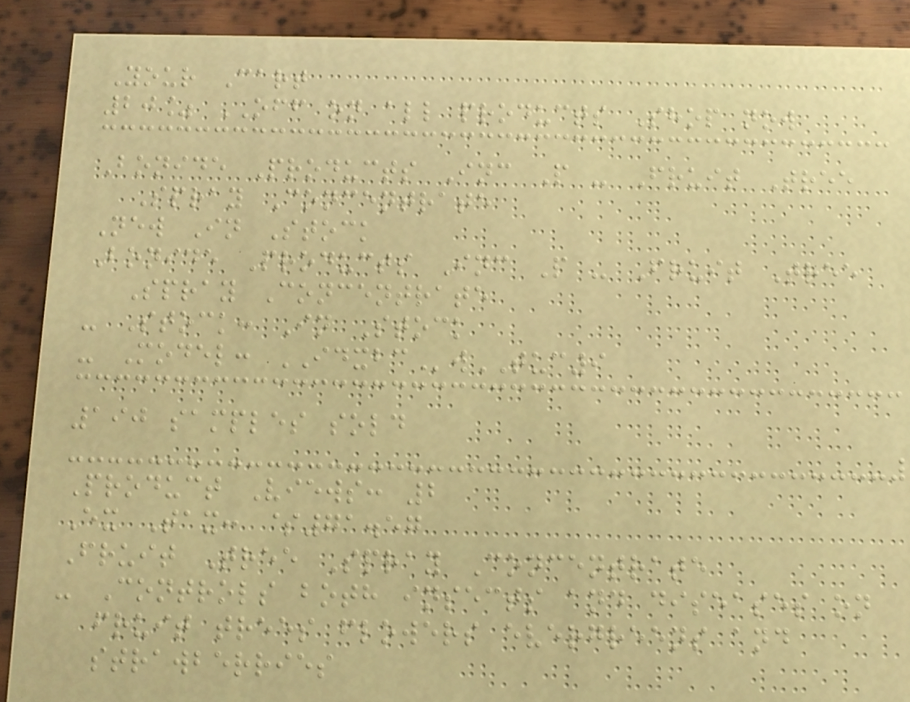Your Cart
20% OFF on all products Shop now
Bonide Products Inc P - Fruit Tree
Spray Concentrate
New In Stock
Bonide Products Inc P - Fruit Tree
Spray Concentrate
- Stock: In Stock
- Model: IDXBCwTUC9
190 samples sold
Product Views: 2
Ex Tax: $71.57
Fruit Tree Spray Concentrate
- Controls both insects and diseases on
fruit trees flowers evergreens and
strawberries
